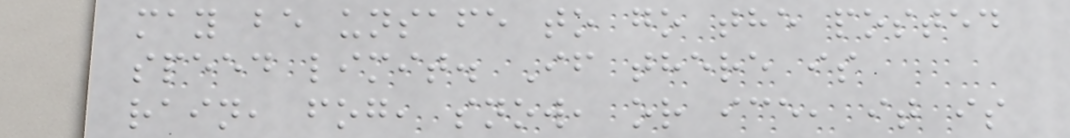may be unsafe to go the posted
speed limit. If there is
rain, fog, snow, or ice, it is
